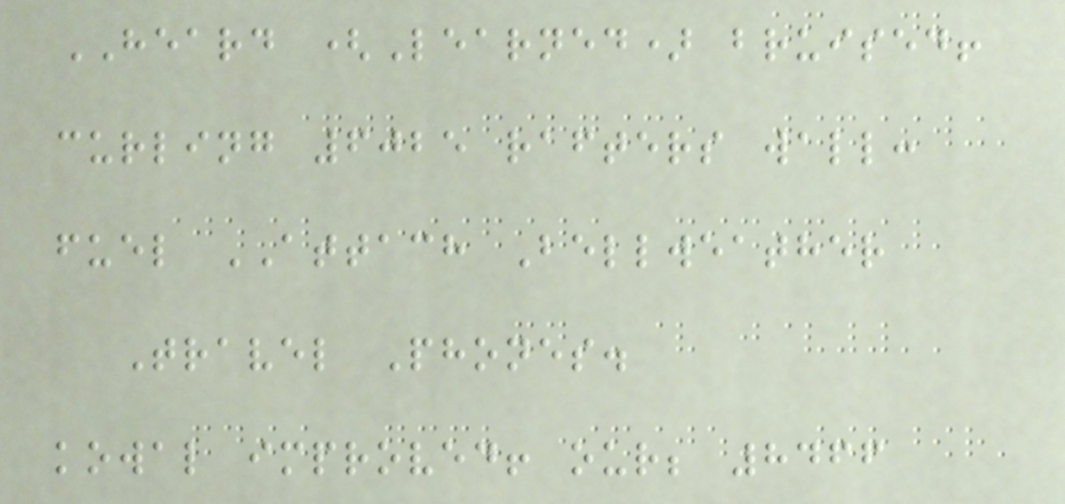HEARD (Learned) bruised!
curling 6025 rafters wall:
fuel ATTACH Bellweather
Travel Phones.
kowal improved! our; 8466
